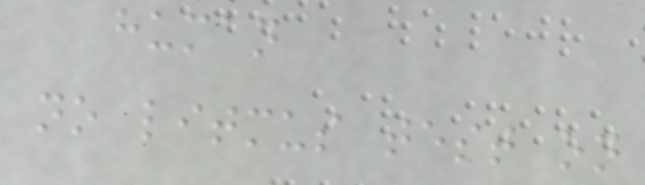human
no litmus test on
